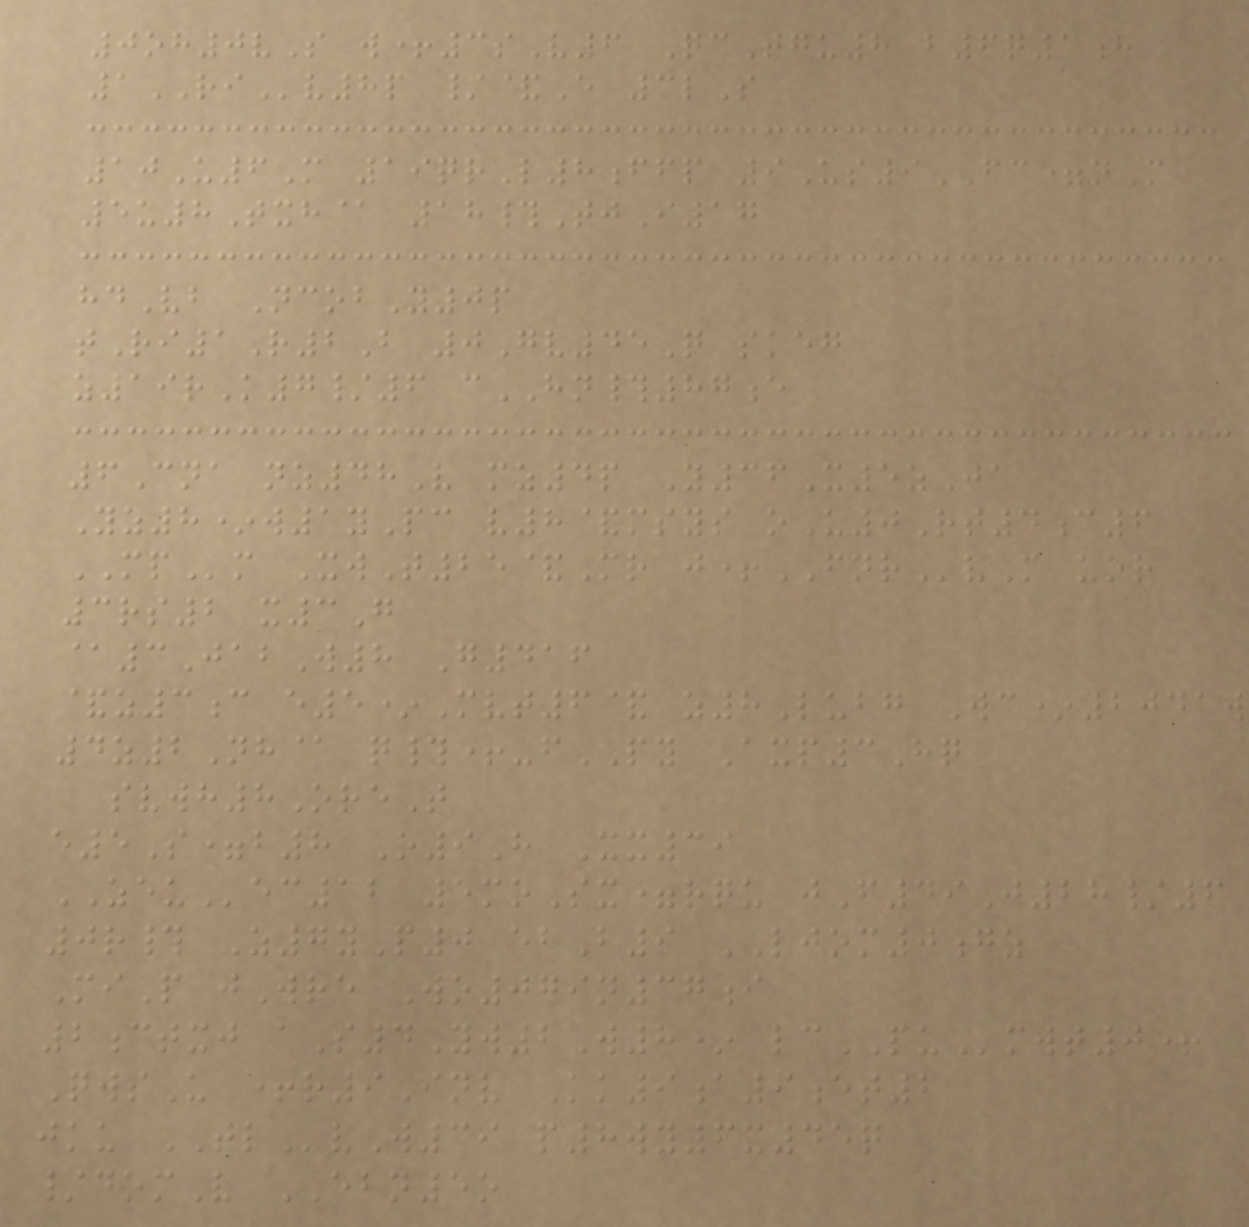0oh0vS w+3sV6 QcTgu8 b6q1h
1RIv8p /&E 3lS
10U6M 19qrL8ffp 9Us9FC=nM
5u8Txh@ 18#TjI17
hdVb NcobY0p
tRi1R2B 0Gv45Q skeg
z19rK7/6 cHN#87e
6Cna nz48V mz4p Y36X5zJa
Yz8*w1yPc v8&msys oU0Rt4c6
MPm XwT25&Mr j+FNRvM uor
3rs2 x3G
@3JabW8 G416
&z3c e5*Mvt6& z8Lubg Wc*2041w
4z2Nh@ q#+-fPY Axp3Hq
svwh8OreT
e5S=b8 O9H Xx39
ZEUec12 5moSx=rqu jF49J28/6
0r# Z7yP0 ebB9 LJOM0gz
MiP jWre Wo079n37i
2ctxj aS4Yw2W8* lcPUmwt0+
QwsU +r9Inv Kk9a9et2
jku TLvW39 p8wy6x45q
/domV EBN5o
